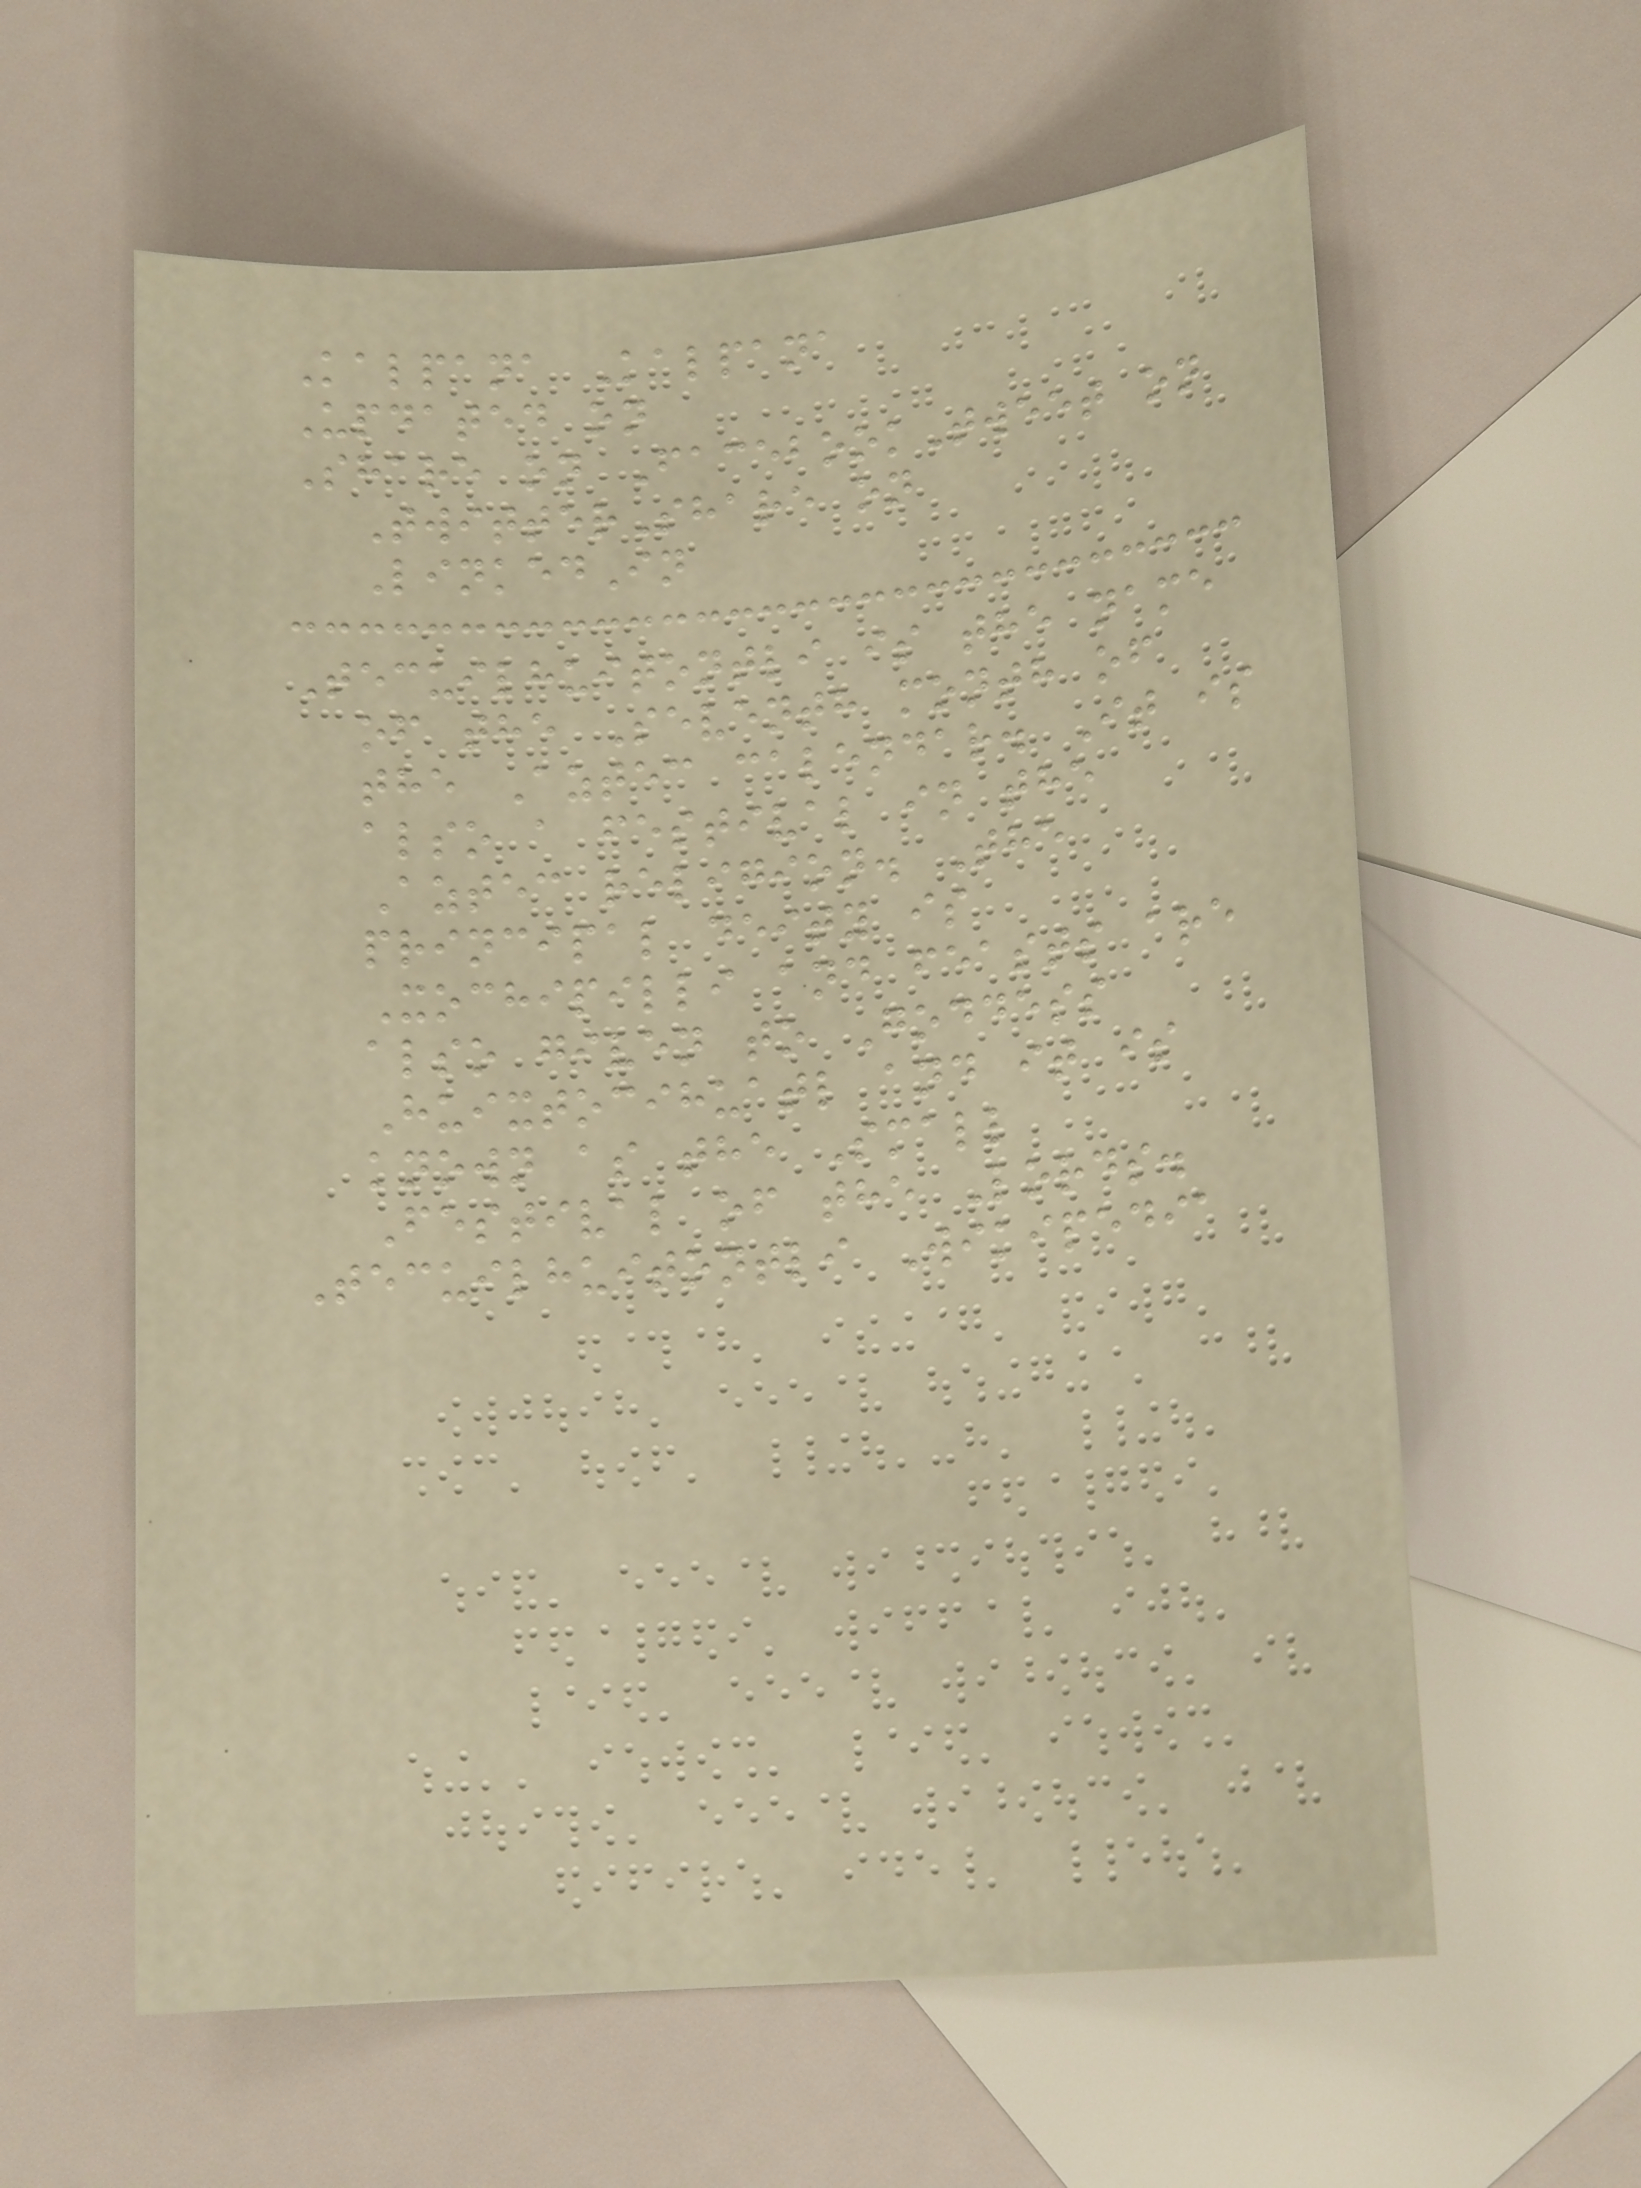Kalpana Kalpana
Updated on
Share on FacebookTweet on
TwitterShare on
LinkedIn
Tecuilhuitontli is the name
of the Seventh month of
the Aztec calendar. It is
also a festival in the
Aztec religion. The
principal deity is
Xochipilli and feasts are
also given to Goddess
Huixtocihuatl and it is
known as the Small
Festival of the Lords.
Tecuilhuitontli Wikipedia
